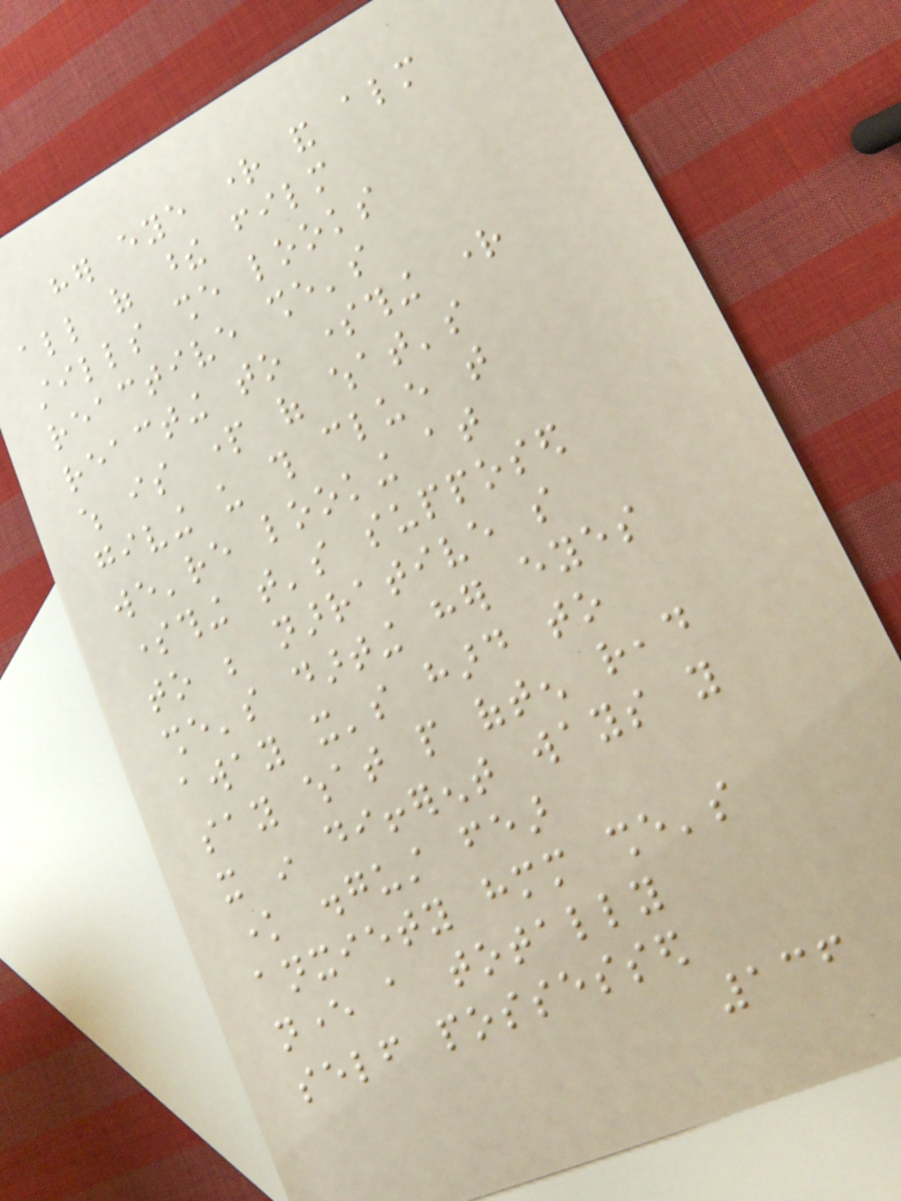her eye right and almost
all of these film
stills she looks
reactive she's
reacting to something right
which is part of what's
giving us this clue that
we're looking at
something that's supposed
to be narrative so
she's darting her eyes
away it's hard to
say what people often read
it in different ways you
know disgust fear
anxiety hmm she's
never a totally
self possessed
136
